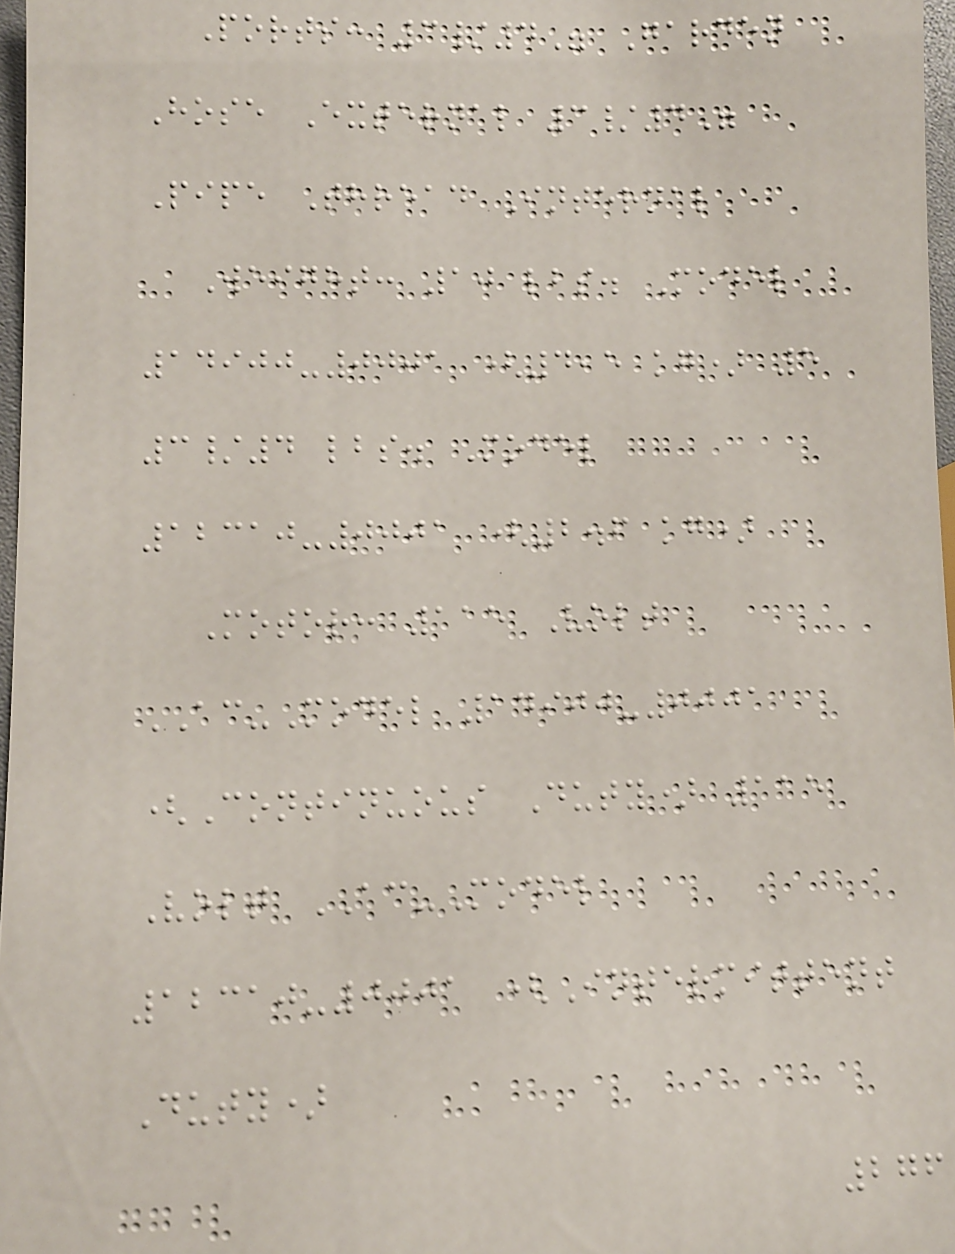Ports: 3/4" Garden
Hose External 3/4"
Pipe Thread Internal
Weight: 10 lbs. Model
14900-0001 (4,5 kg) 5
3/4 lbs. Model
12310-0001 (2.6 kg)
Motor: 115 Volt
AC-Model 14900-0001
(Continuous Duty) 115
Volt AC-Model
12310-0001 (Intermittent
Duty)
276
